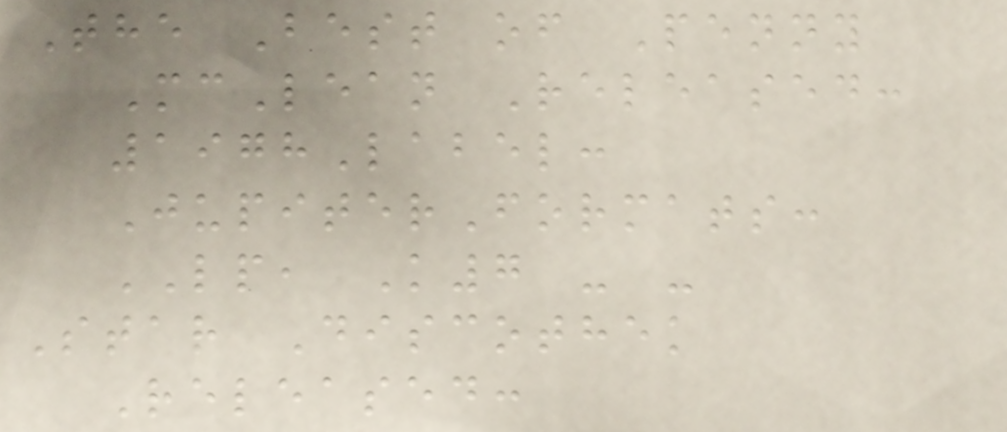The Best of Penny
McLean Released:
1978Label:
JupiterFormats:
LP, K7 - -
Star Discothek
Released:
